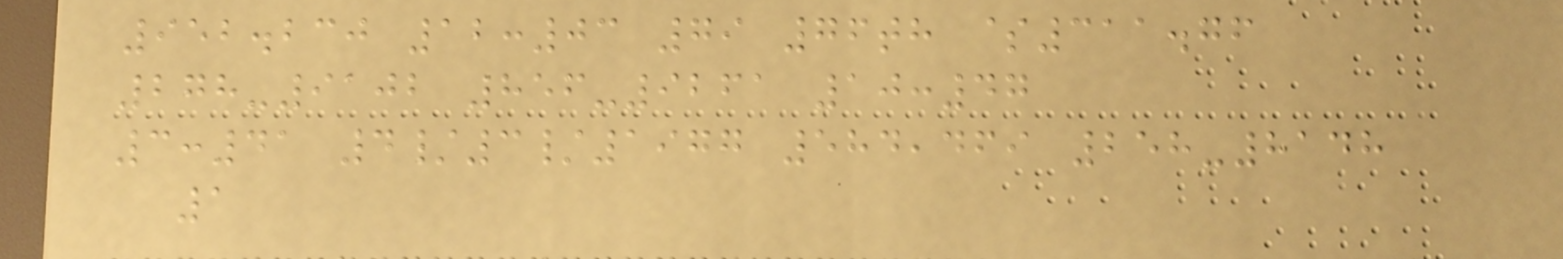952.230 12:03 79 76th $311.76
278-9102 856-9261 10:47
3:41 4/3/1977 584,469 258-8148
1
